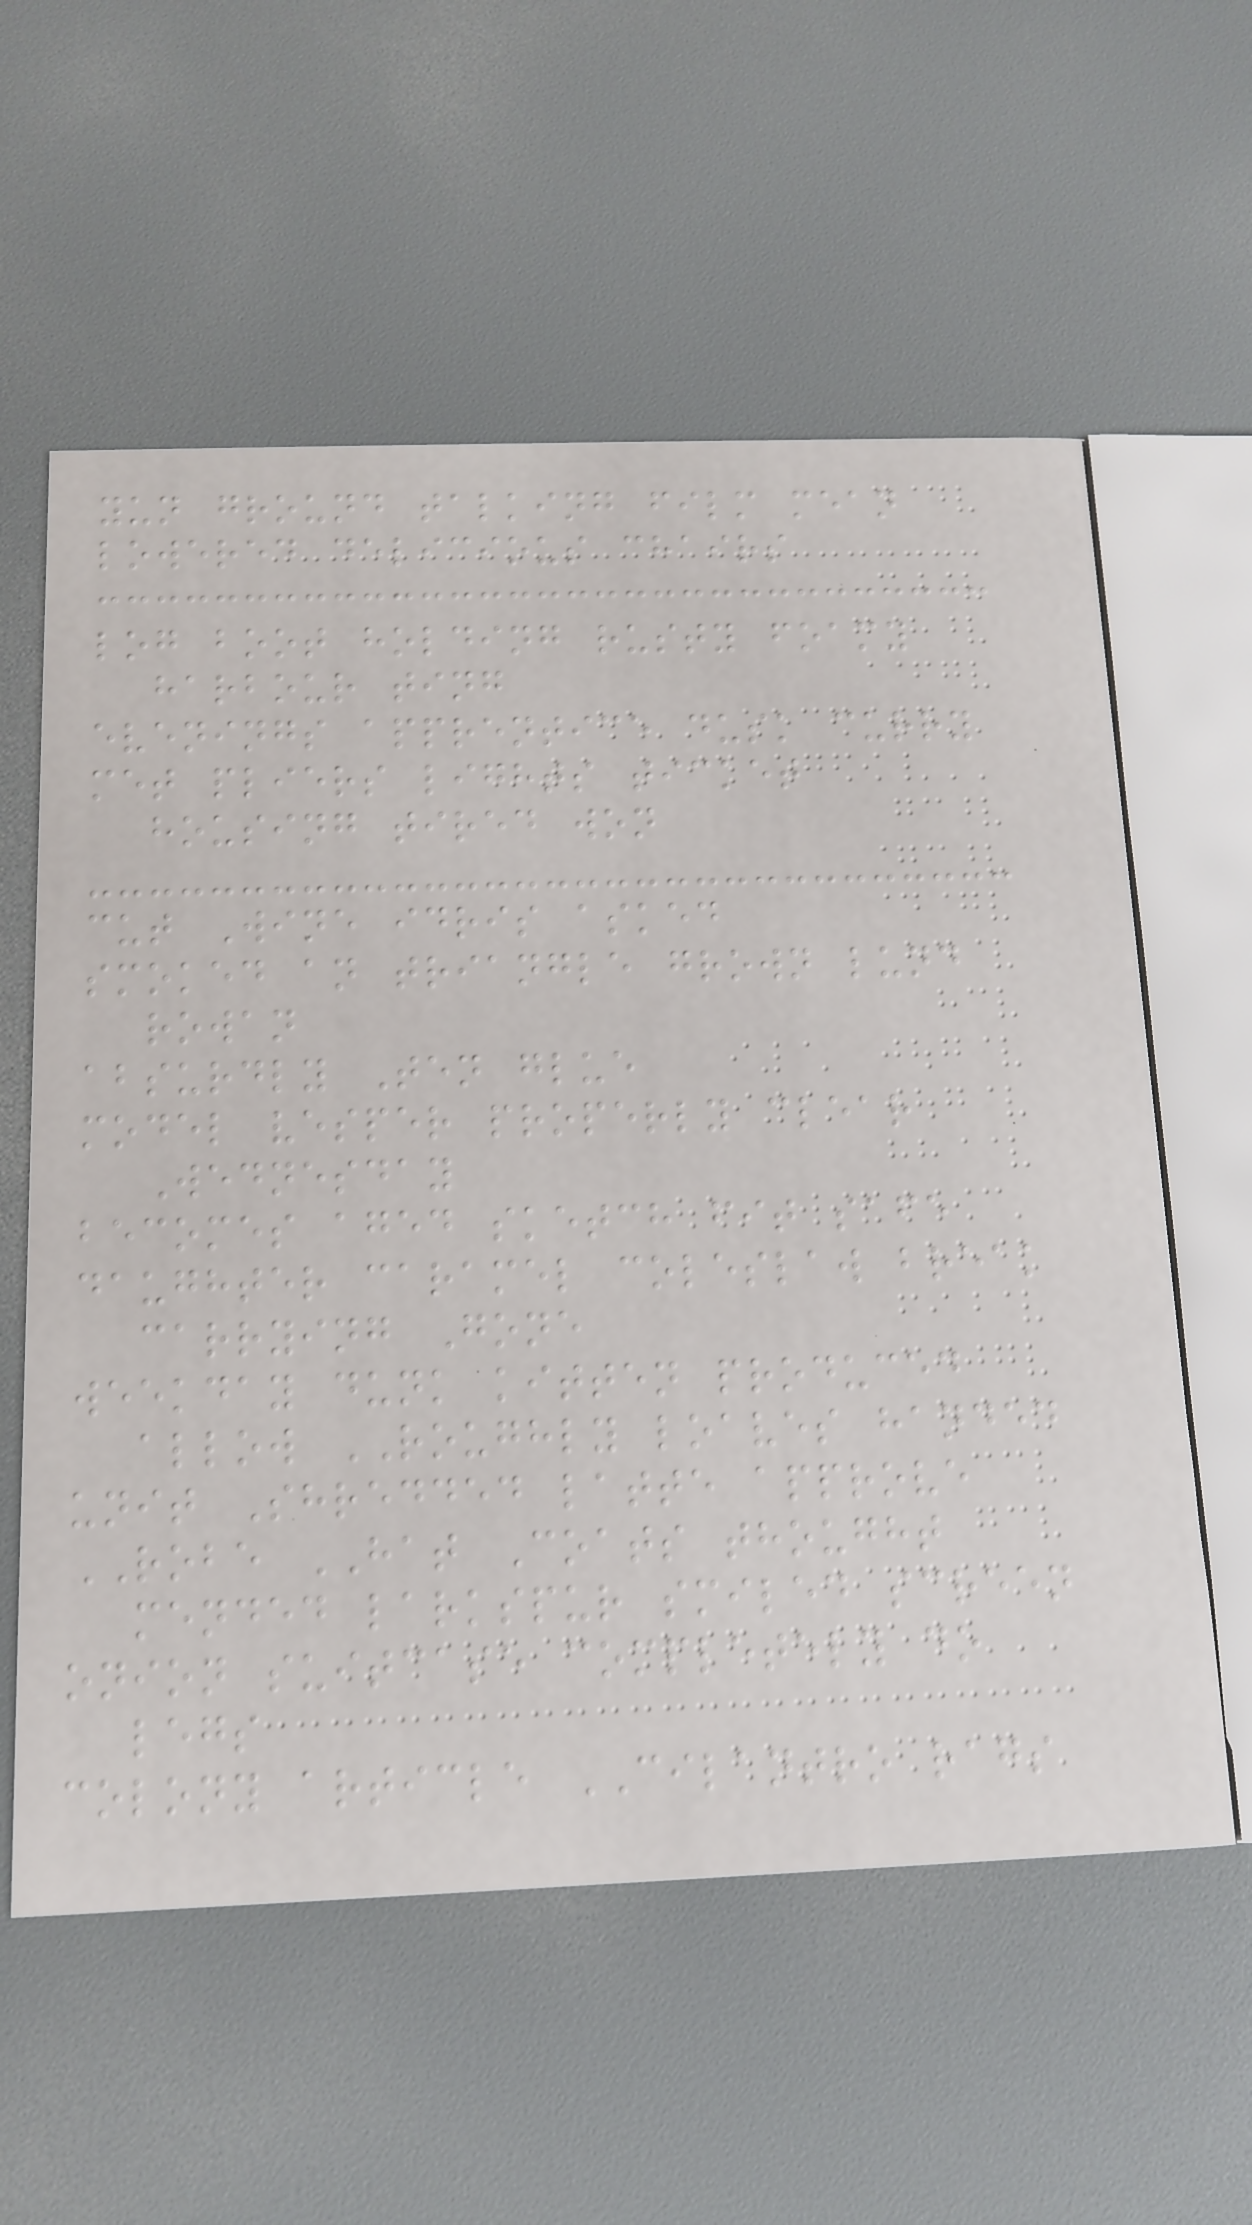yun ground talking film mean
lowered delicious chairs
log boot holding rusty foamy
harbour ting
evenings apprentice dusk curry
met pliers lights ticket
housing tired won
cut Wine idris asked
smoked an triangle grown lund
rowan
absurdly Ten glue
model vesper properly clear
Wednesday
becomes aged sketch fit safe
daughter caramel coleslaw break
carrying Gone
weekday dunk kitten produced
allow ROUGHLY loaves handed
unit Shredded latte approve
ROBE HAT Coats thought
mended larkspur smiled screen
onion suitcase completely do
legs
colony article CILANTRO rags
